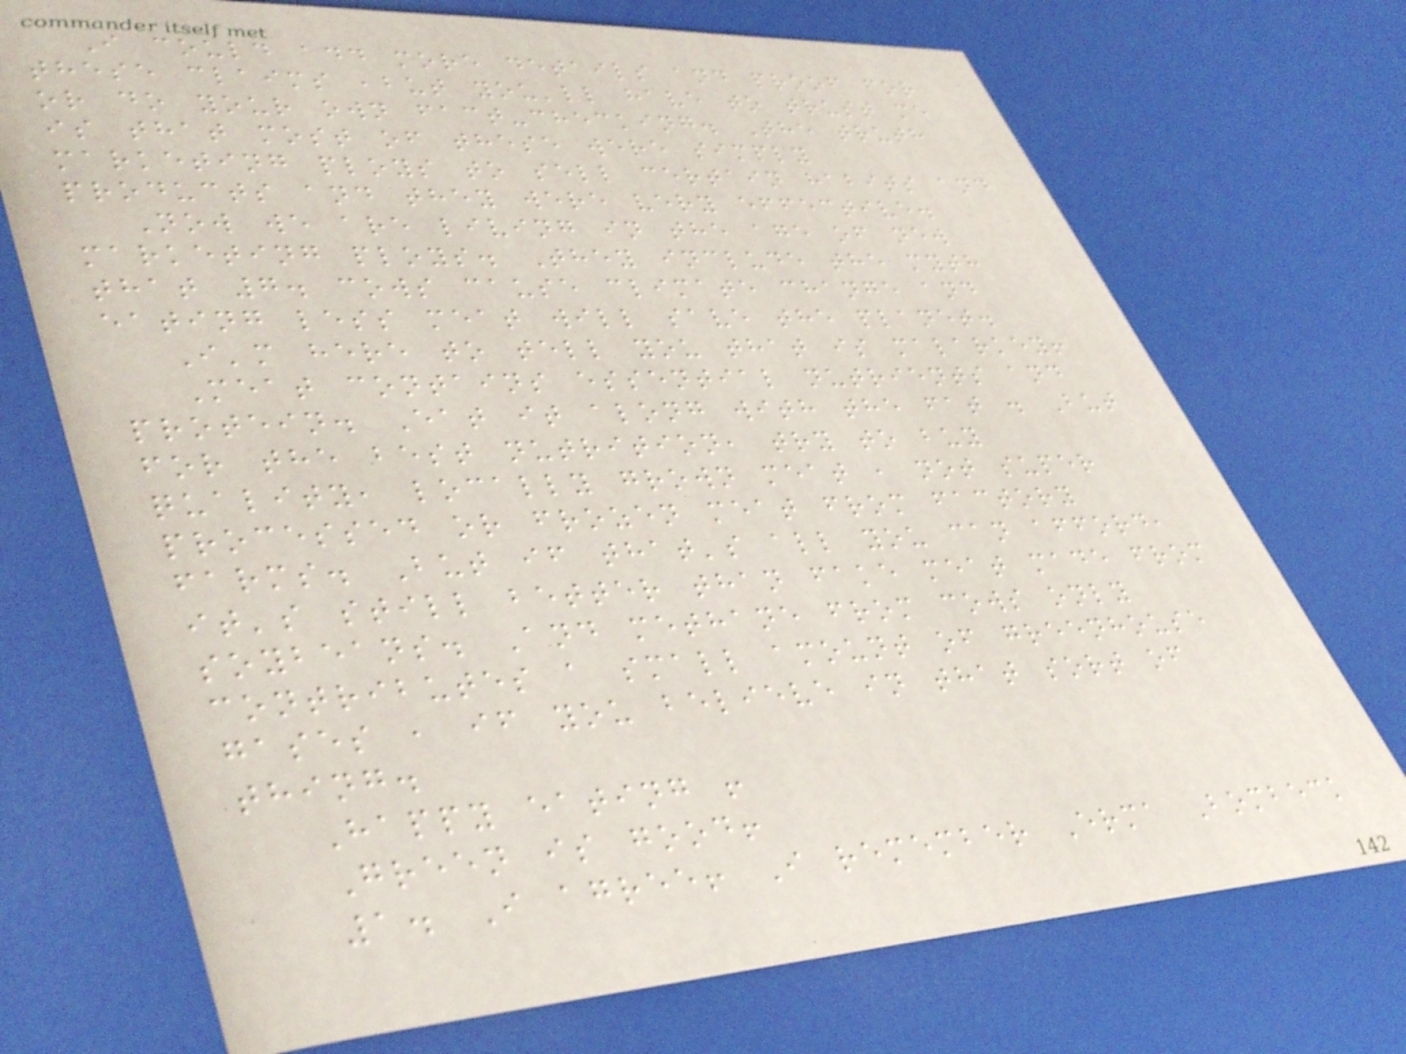I could add more details and proof for
these claims ,but you'll have to trust me
or do your own fact-checking. The truth
is that most of these were simply
marketing ploys to sell certain habits and
products and they were very effective.
Now we are living in the age of new
marketing ploys. They include the myth
that 7. cows cause climate change and
eating less meat will save the planet.
I'm here to tell you that is malarkey!
Meat contains essential nutrients and
protein. Eat it along with the fat . But
for the best nutrition, try to buy
quality, locally grown meat , not super
processed or frozen meat from factory
farms. But if that's all you can afford,
it's still better than fake meat made from
soybeans. And methane from cows only
contributes a small amount of greenhouse
gases , if you believe in that sort of
thing.
Happy eating !
Green is good!
1. I agree! I remember Erma Bombeck
